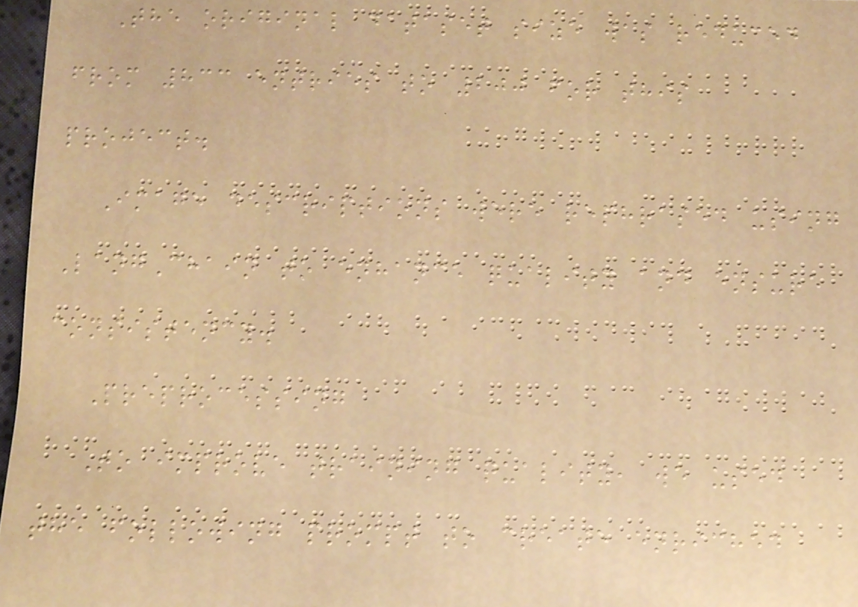The original dataset size was reduced
from 833 entries to 200 for this
project.
Image descriptions were rephrased using
LangChain to enhance quality and ensure
consistency.
Preprocessing
To improve training quality, we used
the following prompt to create enriched
